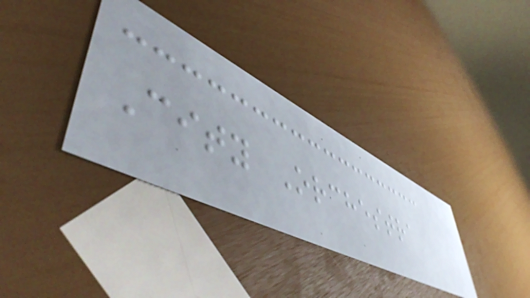City Orchestra
